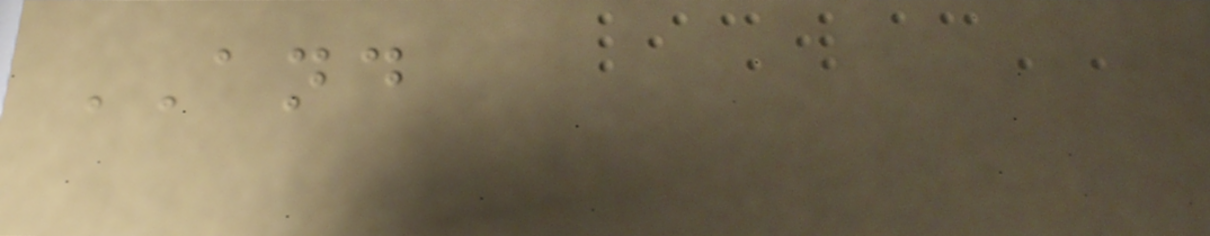AND
